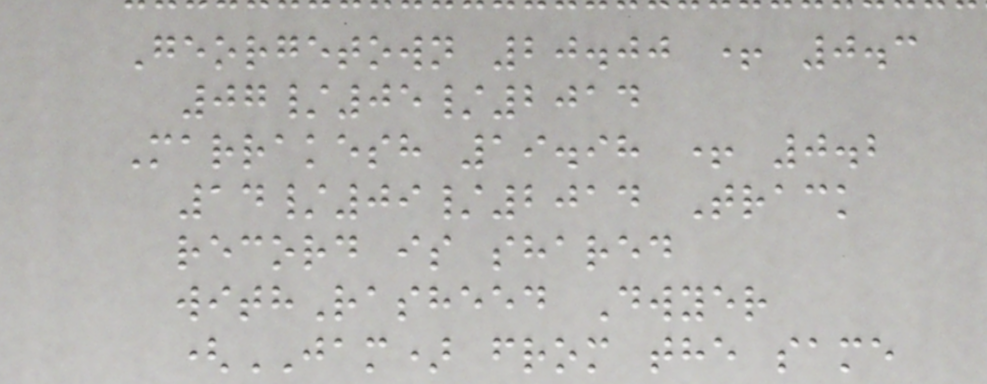Georgetown 20.00 + 0.3
07/05/2014
Marrakesh 19.98 + 0.2
14/09/2014 Track
record is shared
withRasheed Dwyer
(JAM) from the same
